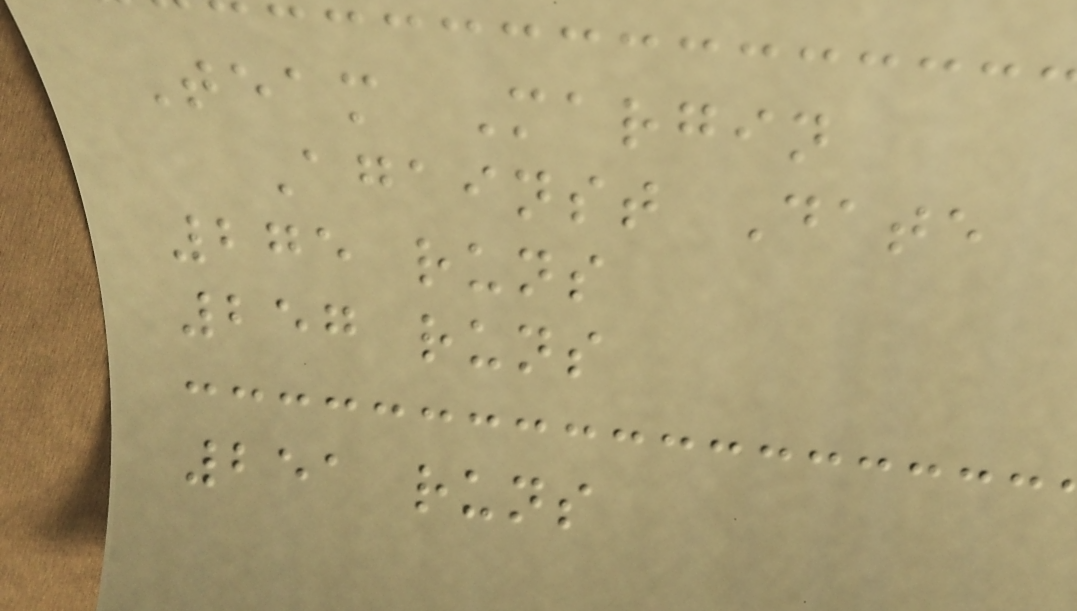Team Margin
Against Date
275 runs
257 runs
251 runs
